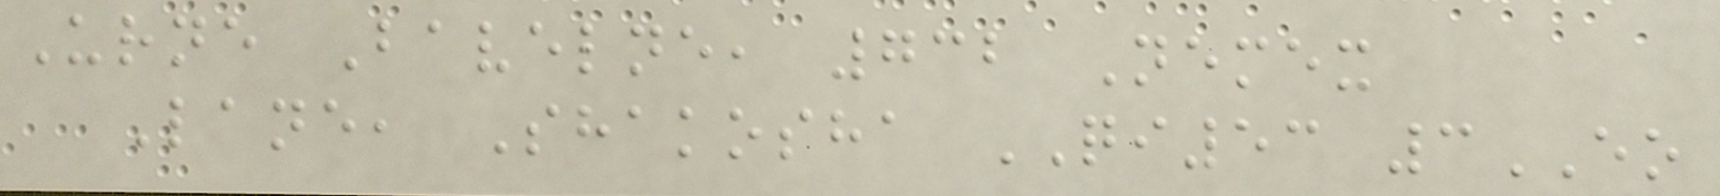Urne Bavelne, 732 Nemex
Lane, Shakosha QI53 3EO
